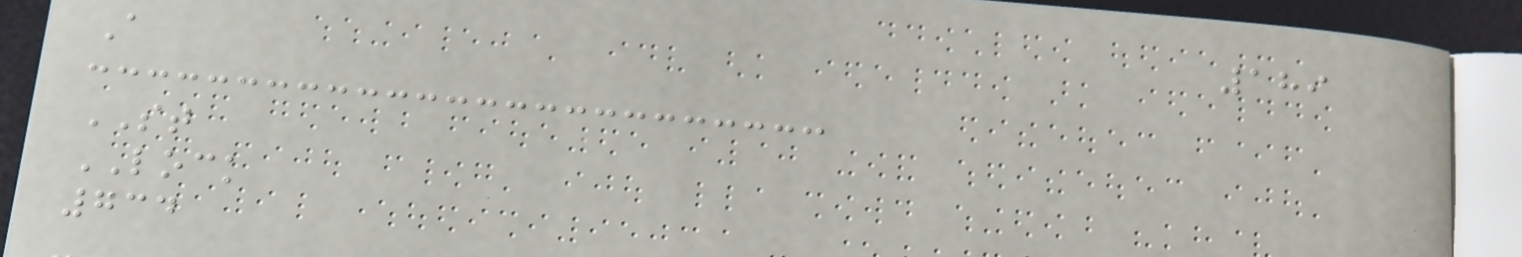189
A
ST
LOCK
734
